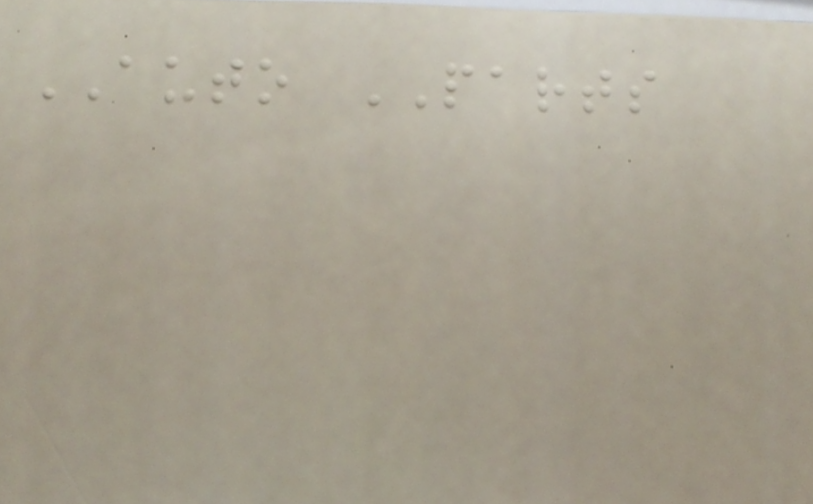AUTO PARTS
